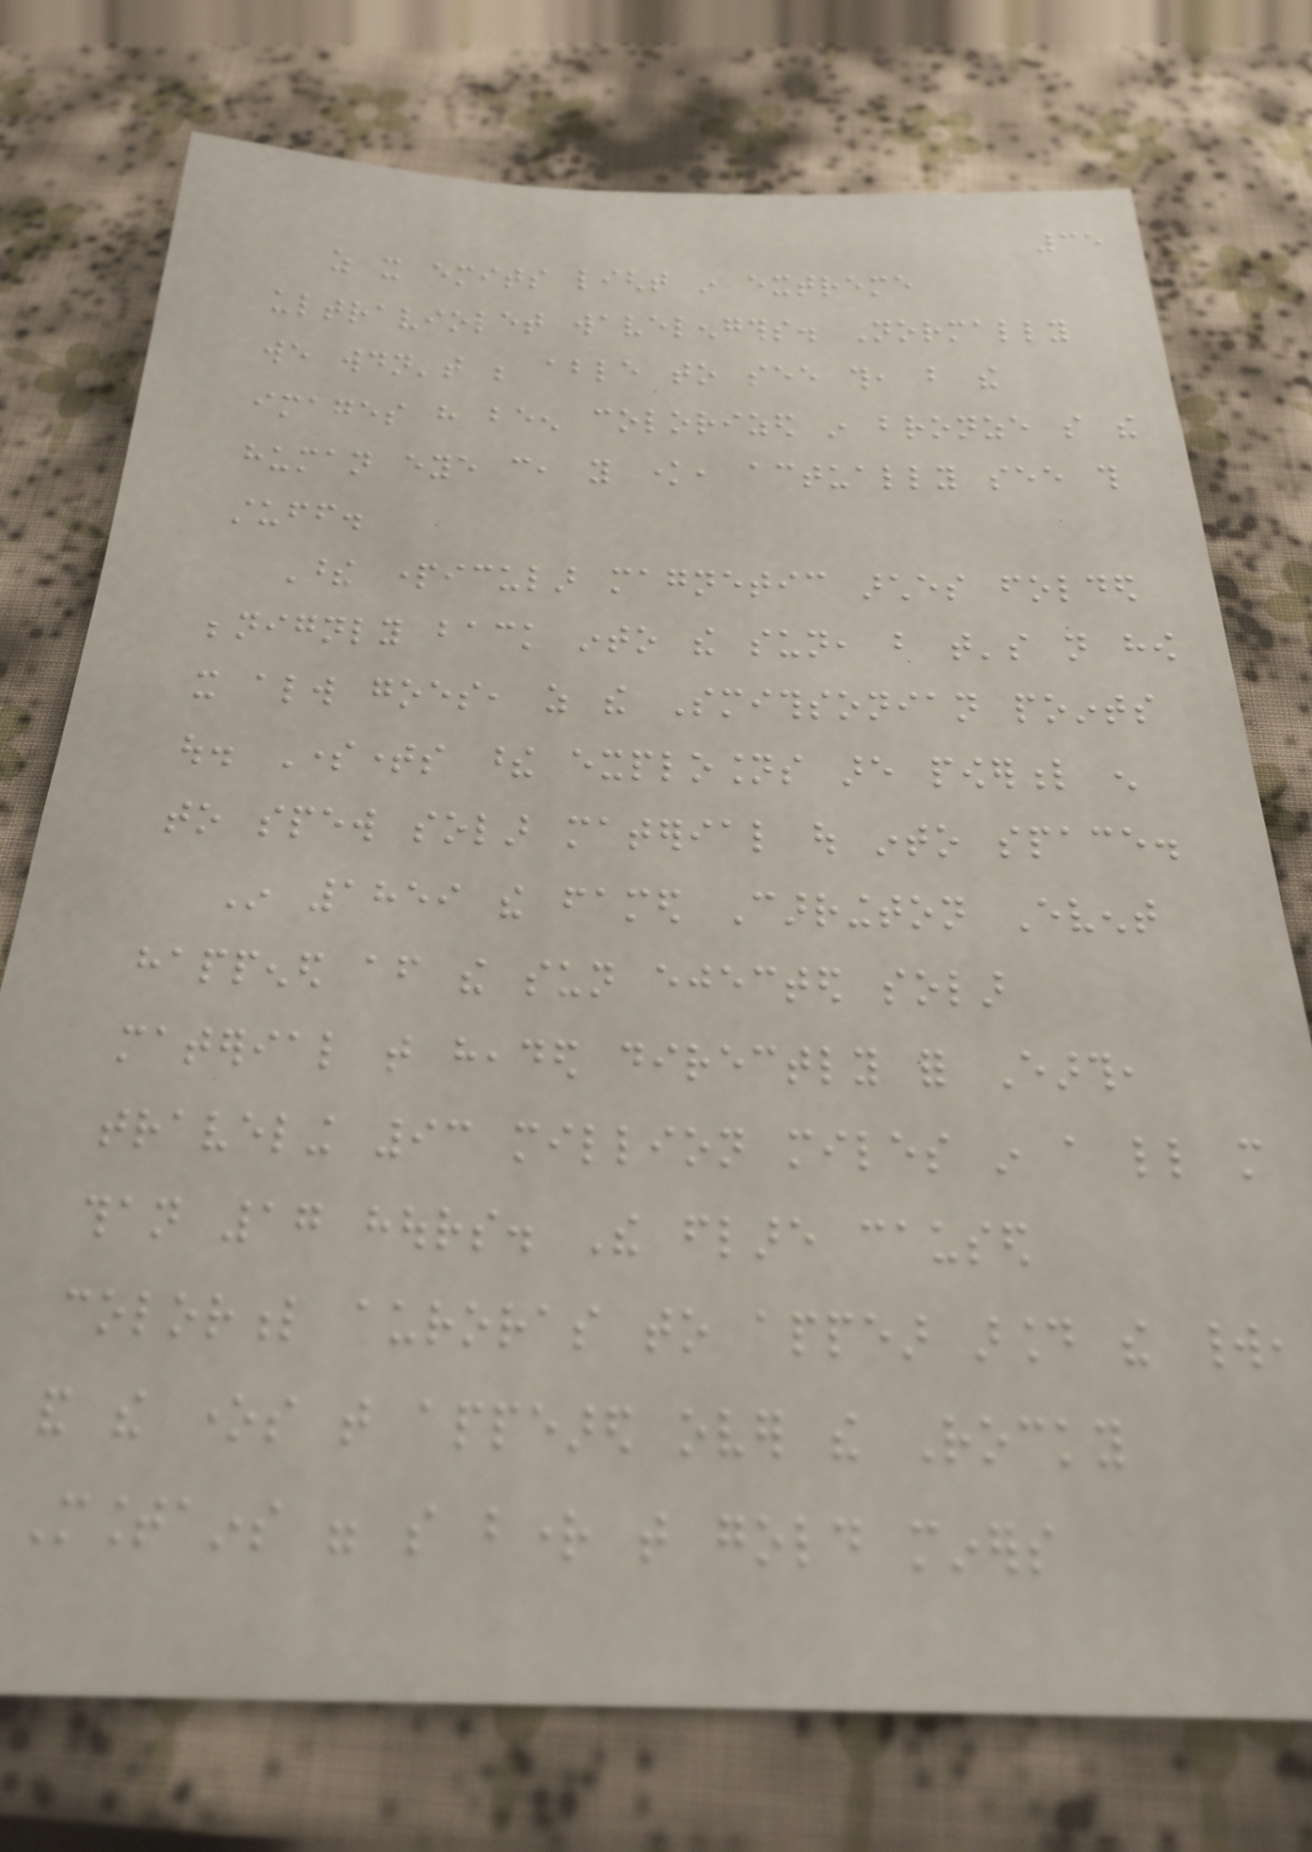35
as it emits light in extreme
ultraviolet wavelengths. Normally
we wouldn't be able to see this, but the
images have been colorized in bronze so the
human eye can, you know, actually see this
stuff.
These particular magnetic arches folded
benignly back into the sun, but that's not how
it always goes, as the Smithsonian points
out. Sometimes these explosions are powerful enough
to spew solar material out into space.
In 1859 the famed Carrington Event
happened after the sun ejected solar
material that headed directly for Earth,
traveling 93 million miles in a little more
than 17 hours. The flare caused
colorful auroras to appear around the world,
and the ones that appeared over the Rocky
Mountains were so bright that gold miners
